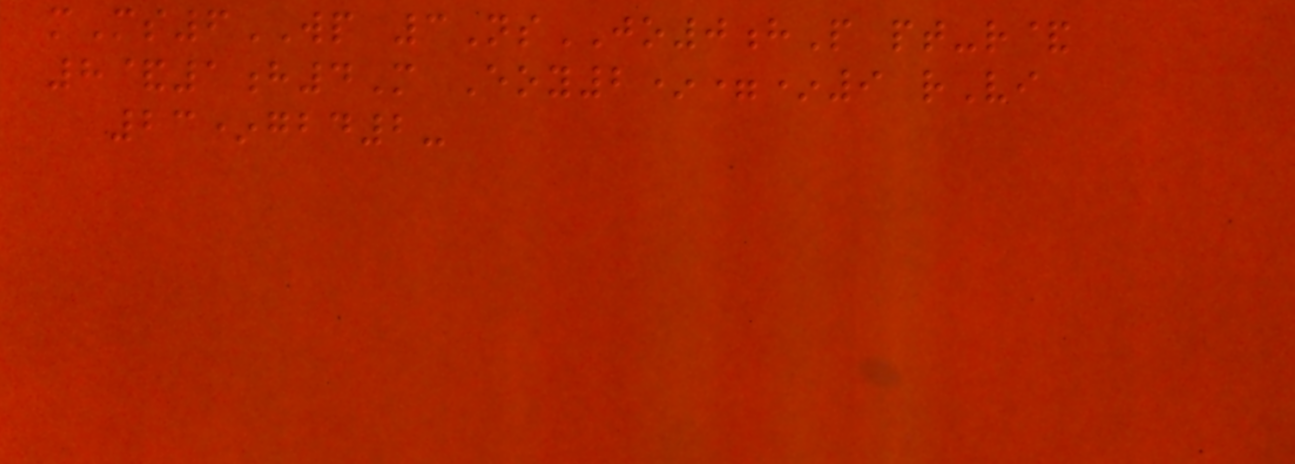mMs6WP 3NsJO0hP pt-r&
8&1h4M Eoy2*=*9 rVi
23*gbd2-
